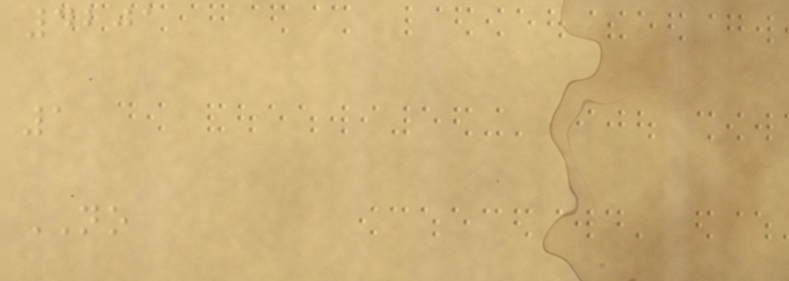4201
1
NO
